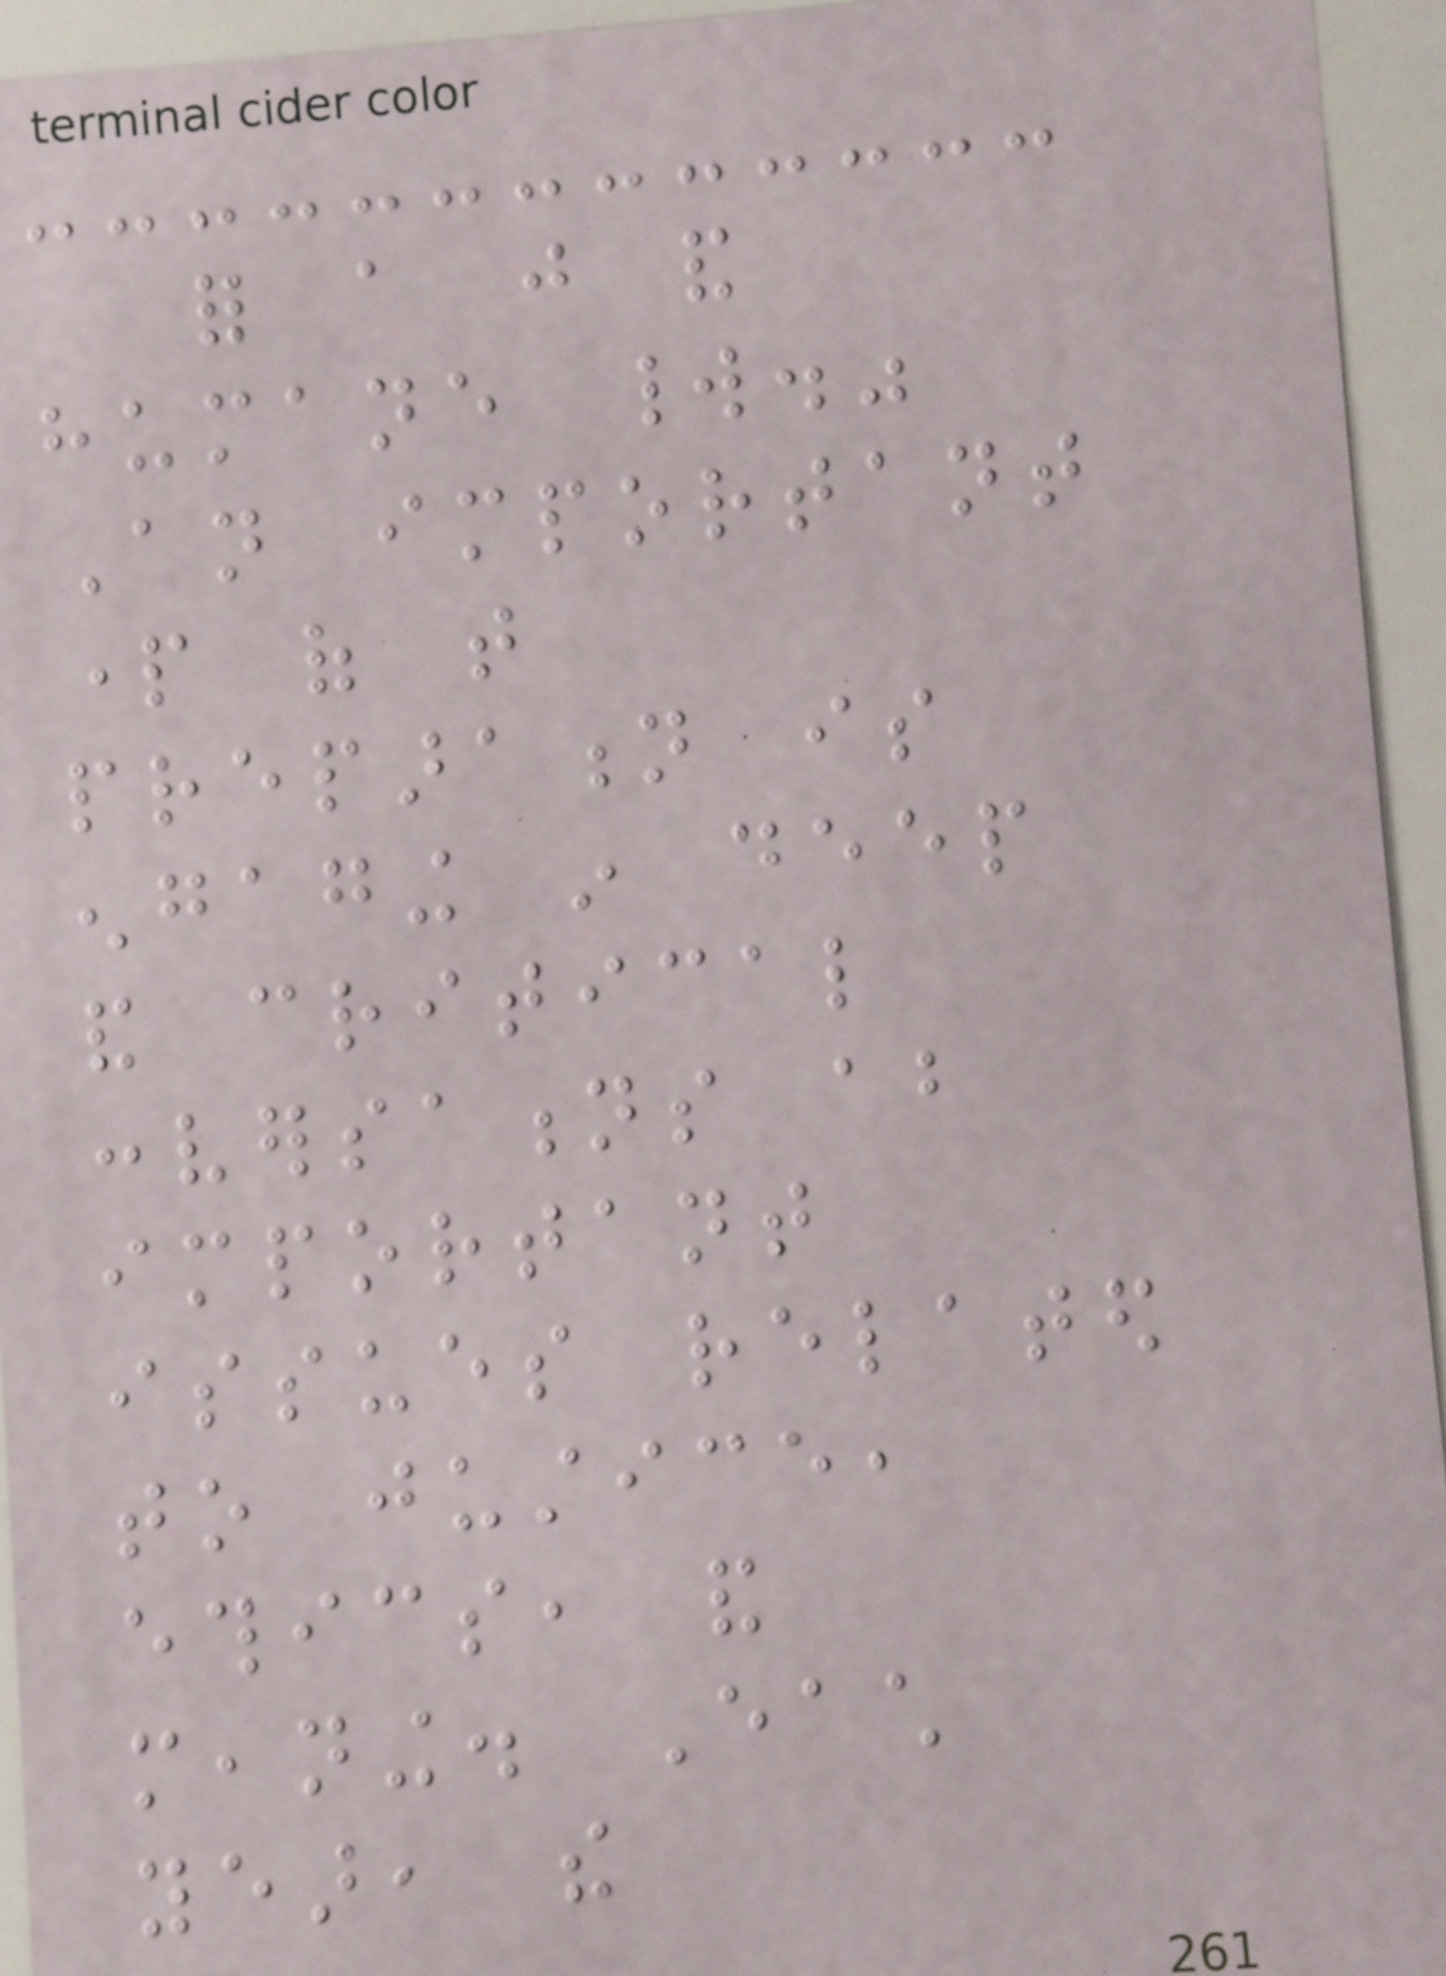for a just and
humane world."
An important
part of that
preparation is
engaging in deep
and critical
conversations about
important
issues related
to justice,
ethics, and
meaning. Each
year, the
